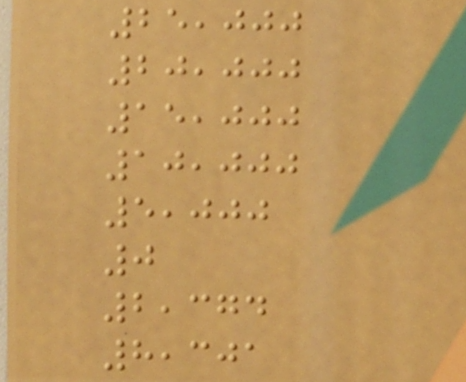25,000
20,000
15,000
10,000
5,000
0
2,374
8,301
